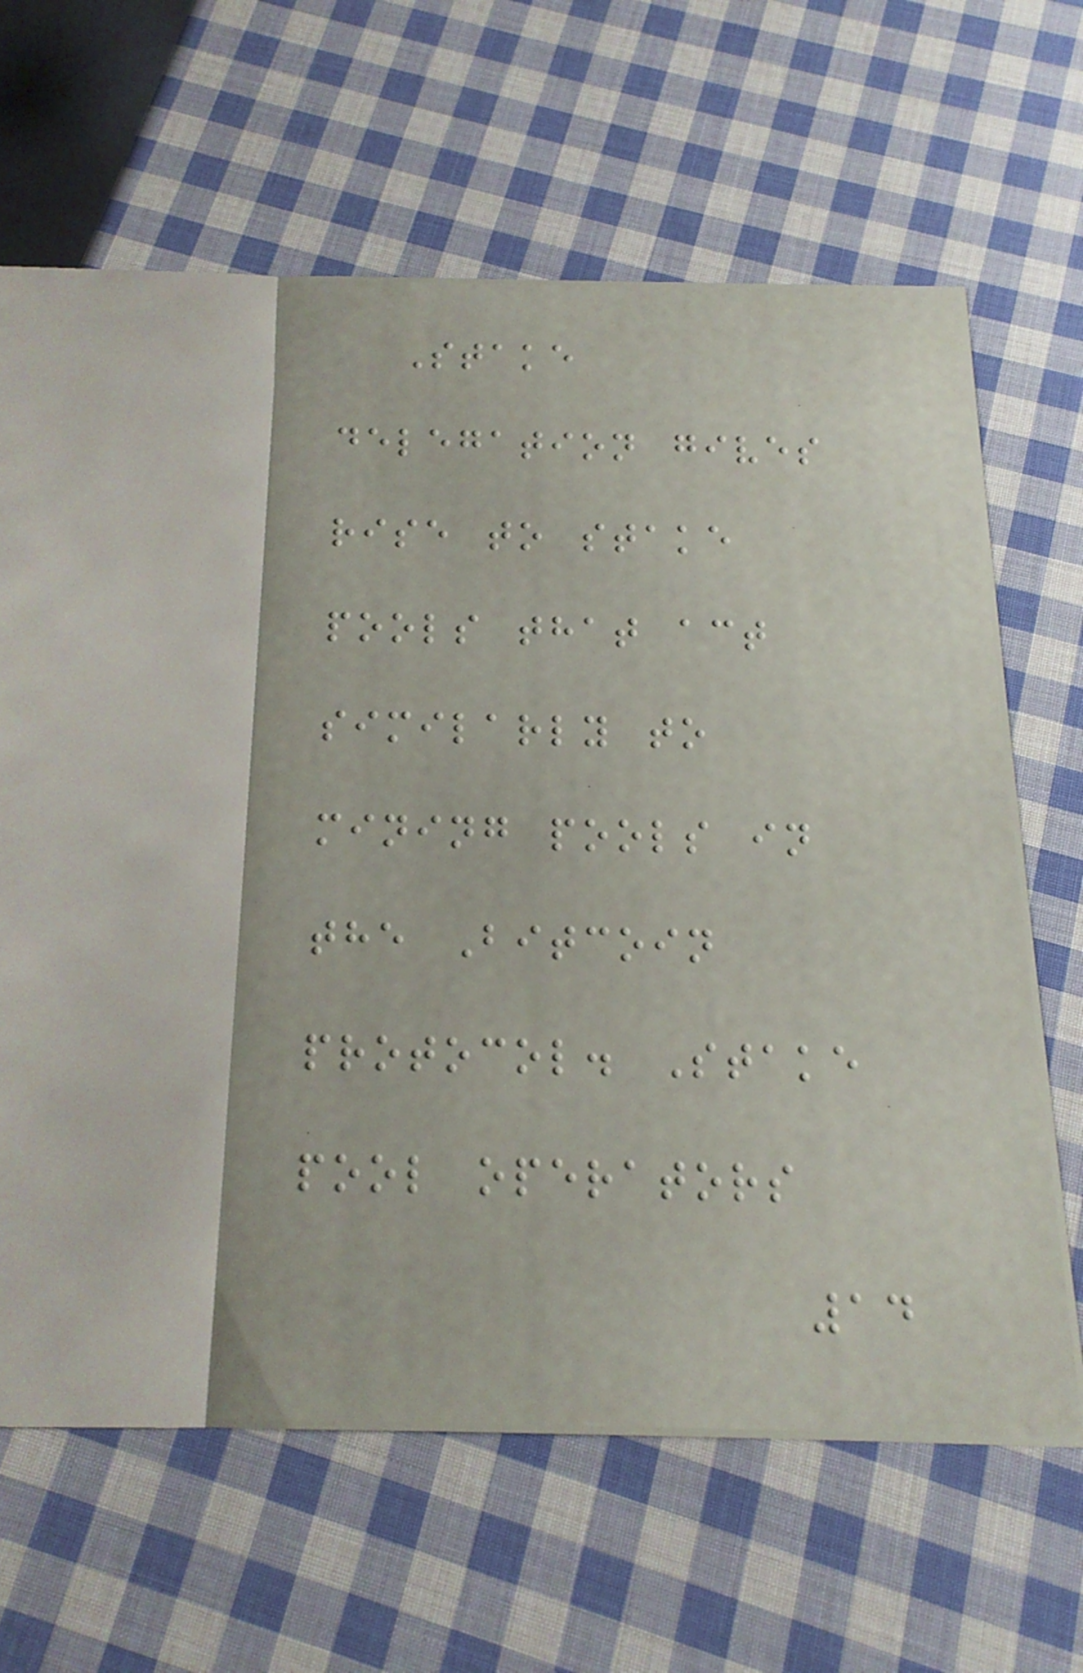Stake
delegation gives
rise to stake
pools that act
similarly to
mining pools in
the Bitcoin
protocol. Stake
pool operators
14
